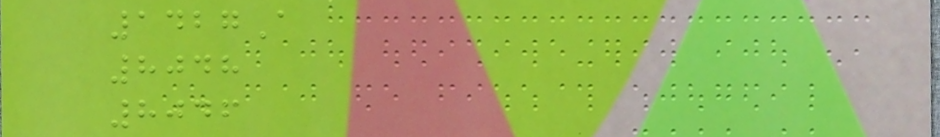1427A
8048
8046
